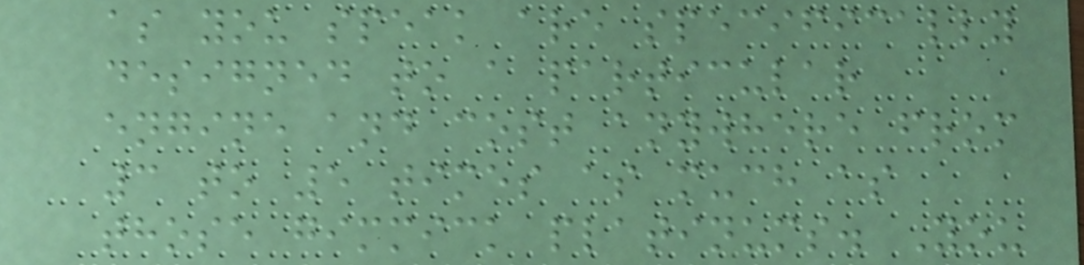as you speak are specifically
designed to a particular
engine and cost anywhere from
3 to 5 times as much as
those gimmick platinums. You
